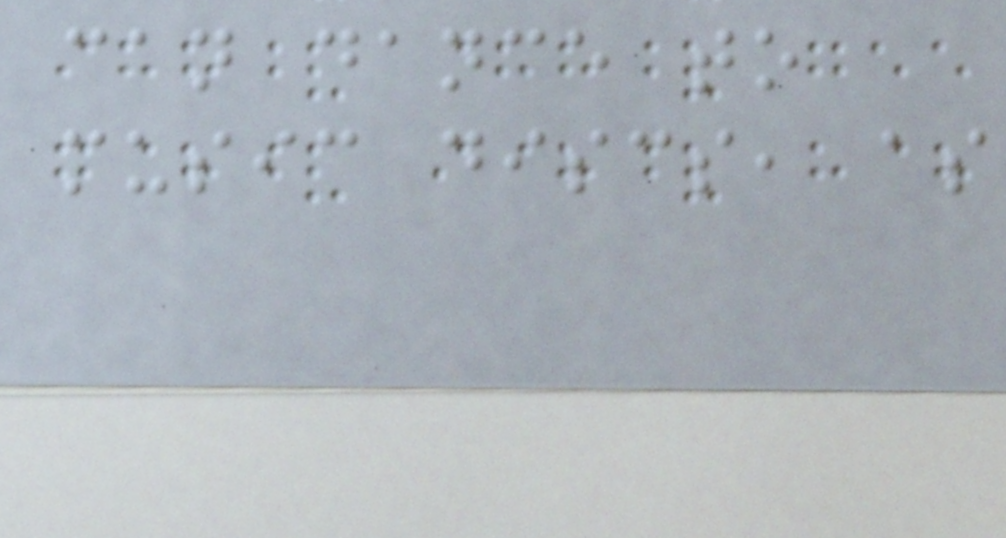can dance to
music discs, as
